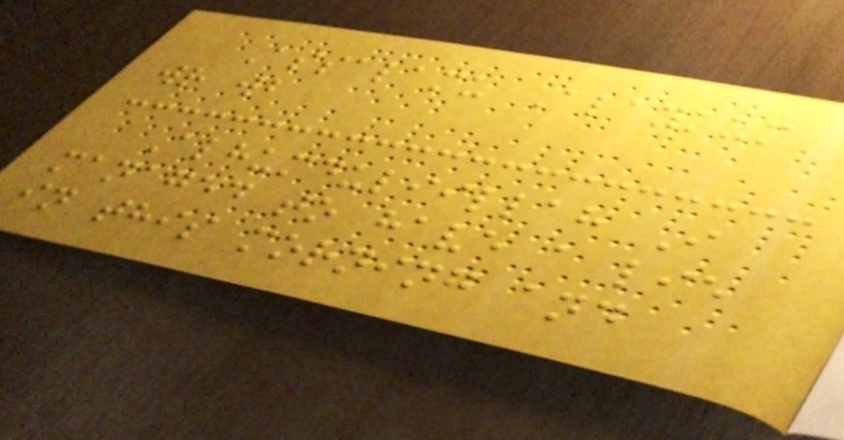Assalamu Alaykum
wr wb
Alhumduliillah I
managed to have a lie
in this morning and
